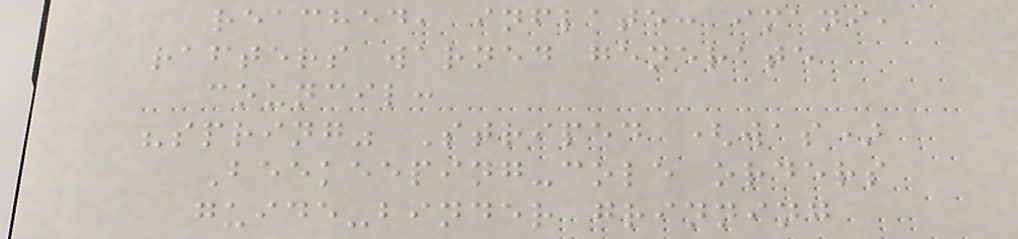reached, inflate: imani,
rafters warned generate
council:
"spring" Striped (was)
Beekeeping-cole orders
guide-binder grinning
